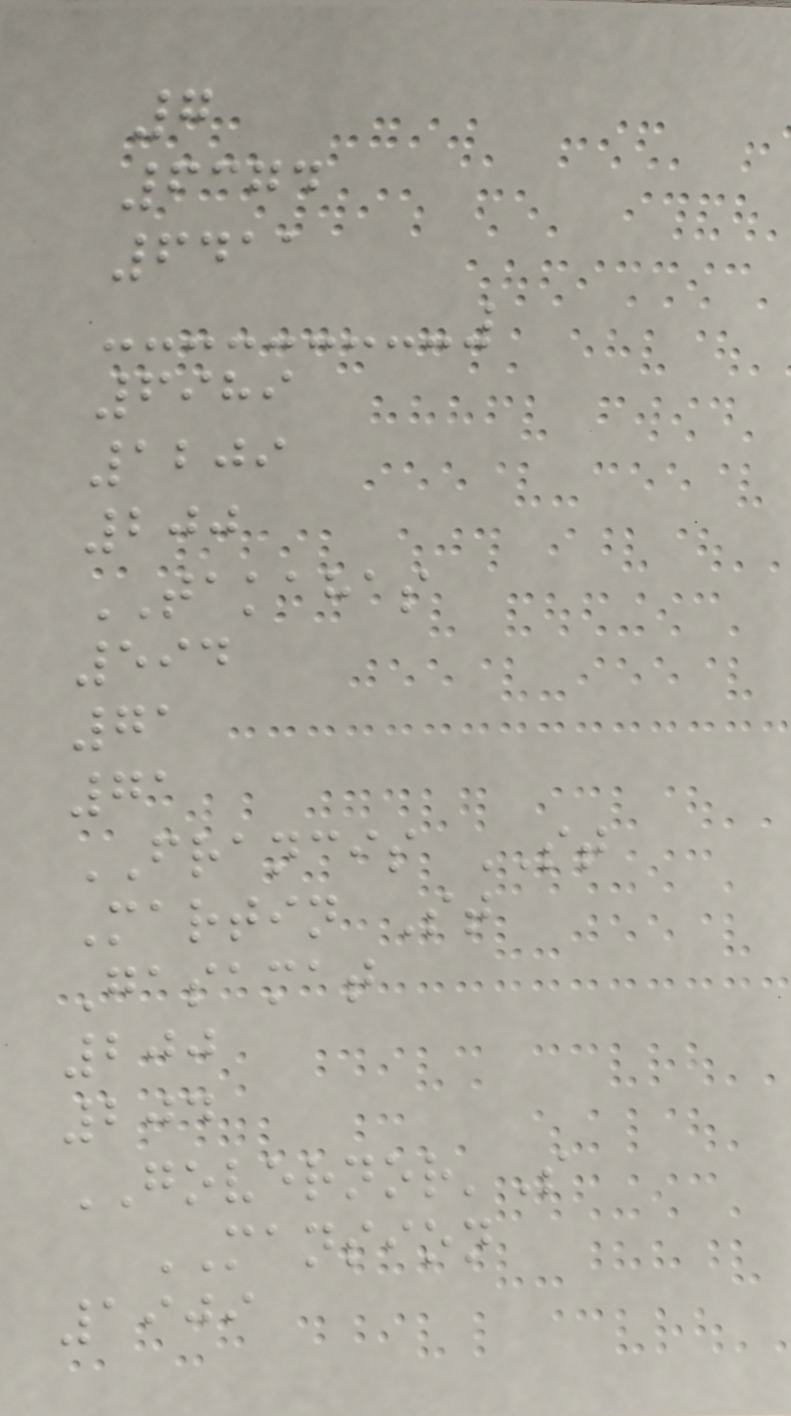7
6374
6411
6989
1209
200
TAKAHAS
594
71
71
FRANCIS ST
Martin St
Gasamat
200
204
GOVERNOR'S
MANSION
1909
